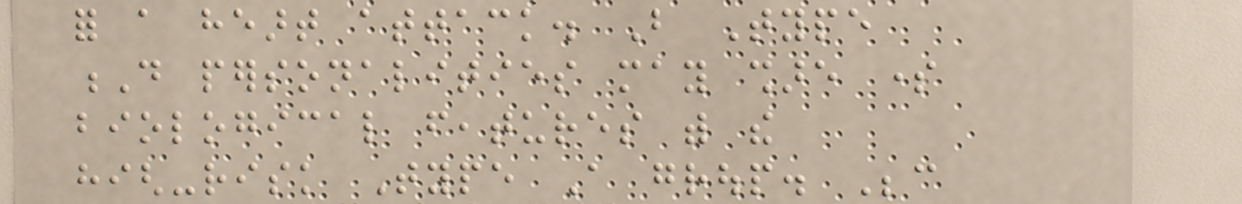for a heart attack. But Type
D personalities may share some
biological features with the
high-risk Type A group. Because
